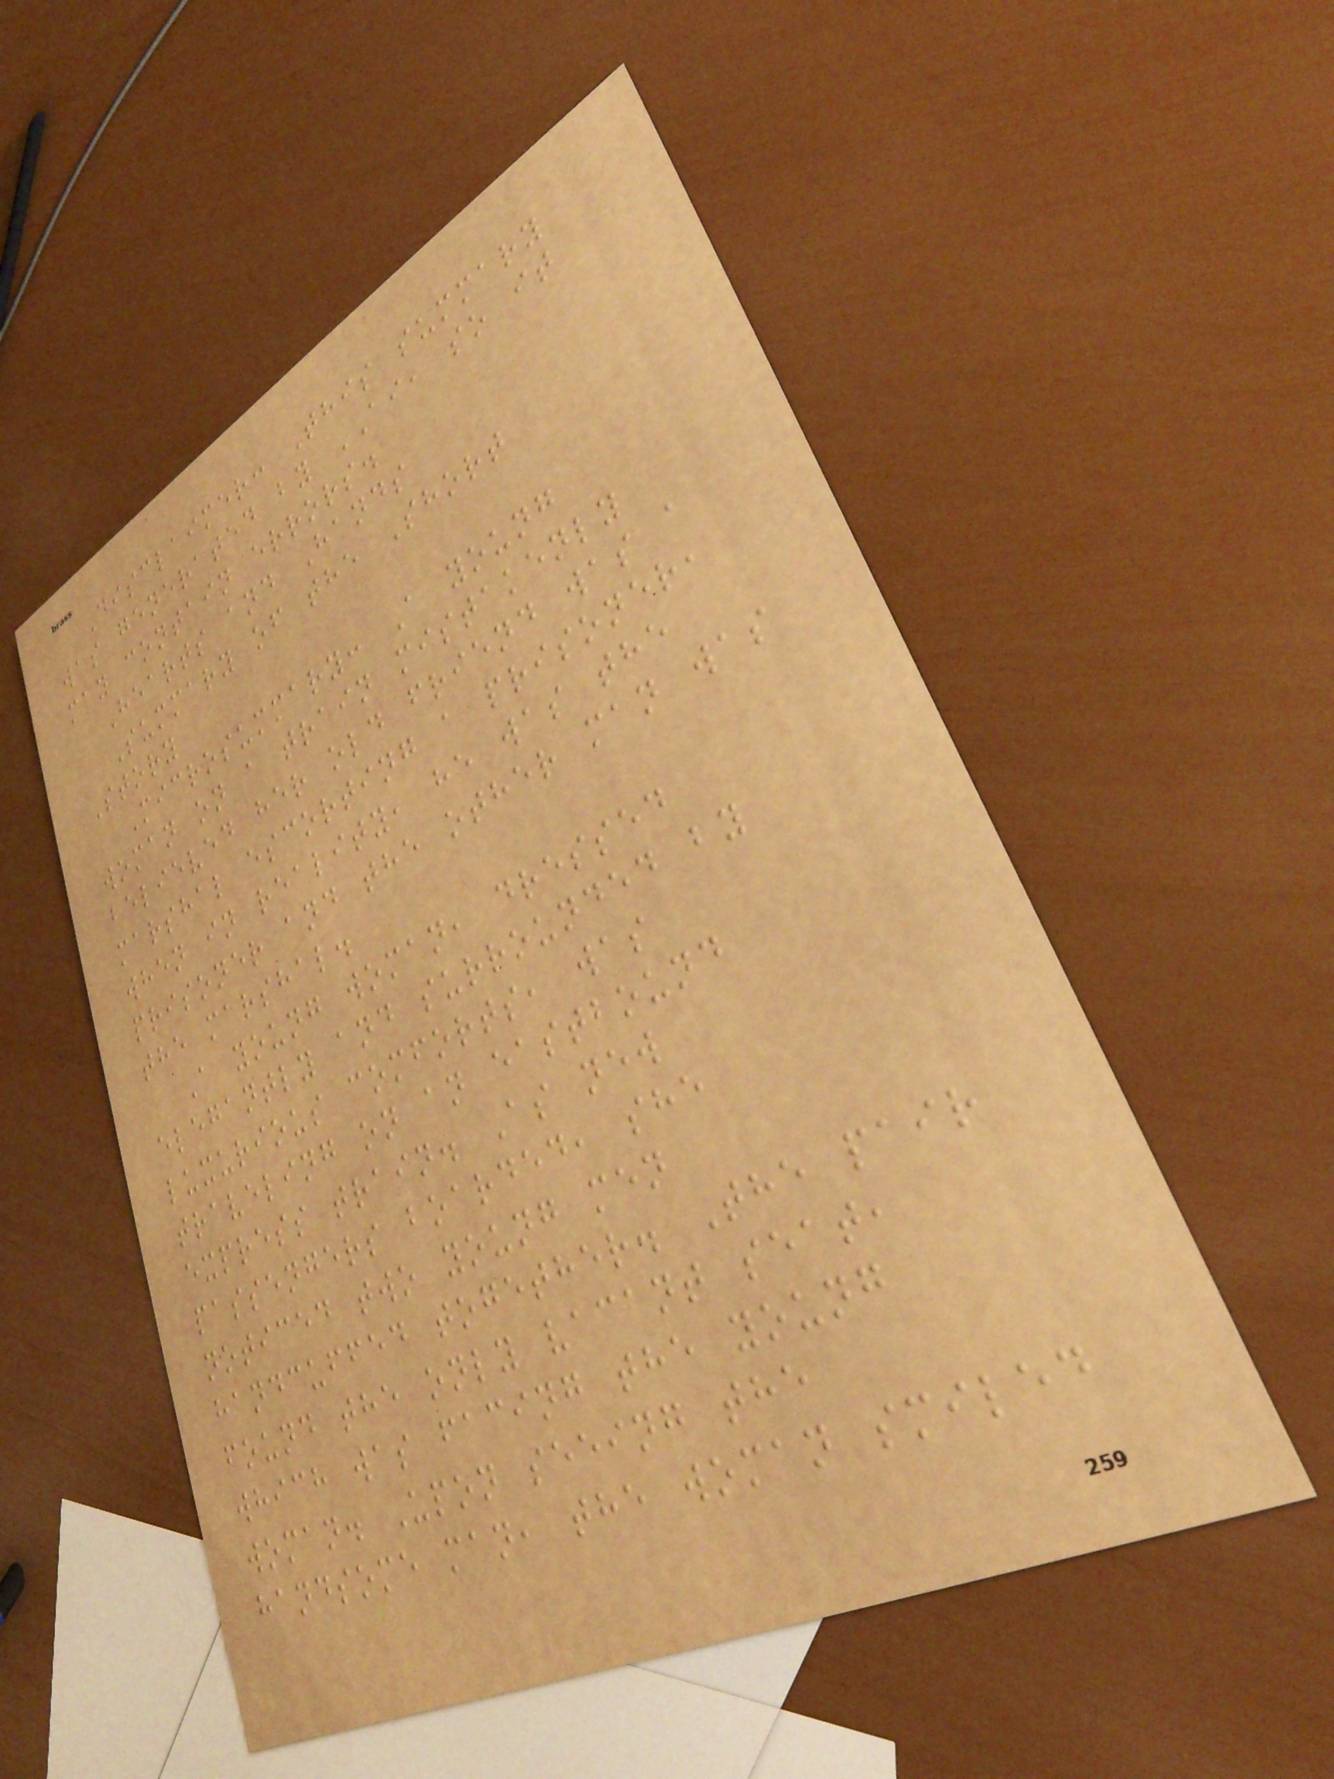Disclaimer: This summary
was generated by AI, so it
may contain errors.
Hearts and Hands
Summary of the Short
Story
Microsummary: A young
woman on a train mistakenly
believed her old friend was a
marshal escorting a prisoner,
when in reality, he was the
prisoner and the other man was
the marshal.
A young woman, dressed
elegantly and surrounded by
luxurious comforts, was
traveling on an eastbound
express train. As new
passengers boarded, she
noticed two young men
handcuffed together. The pair
found the only vacant seat,
which was facing the young
woman. Upon seeing the
handsome man, the woman smiled
